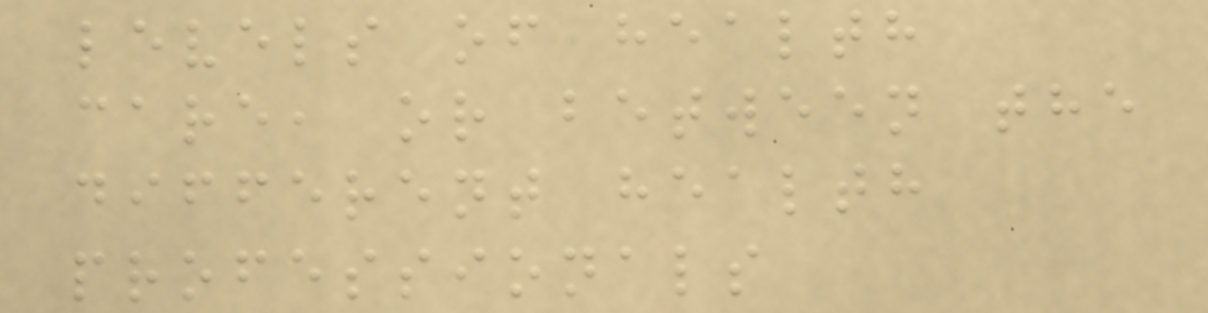levels of health
care, or between the
different health
professionals
